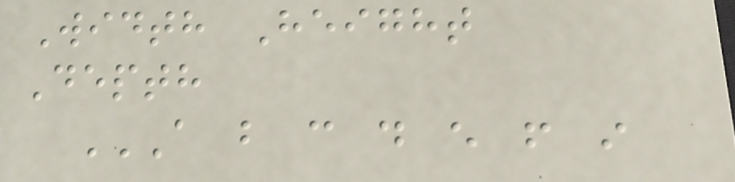Width Height
Depth
A B C D E F I
